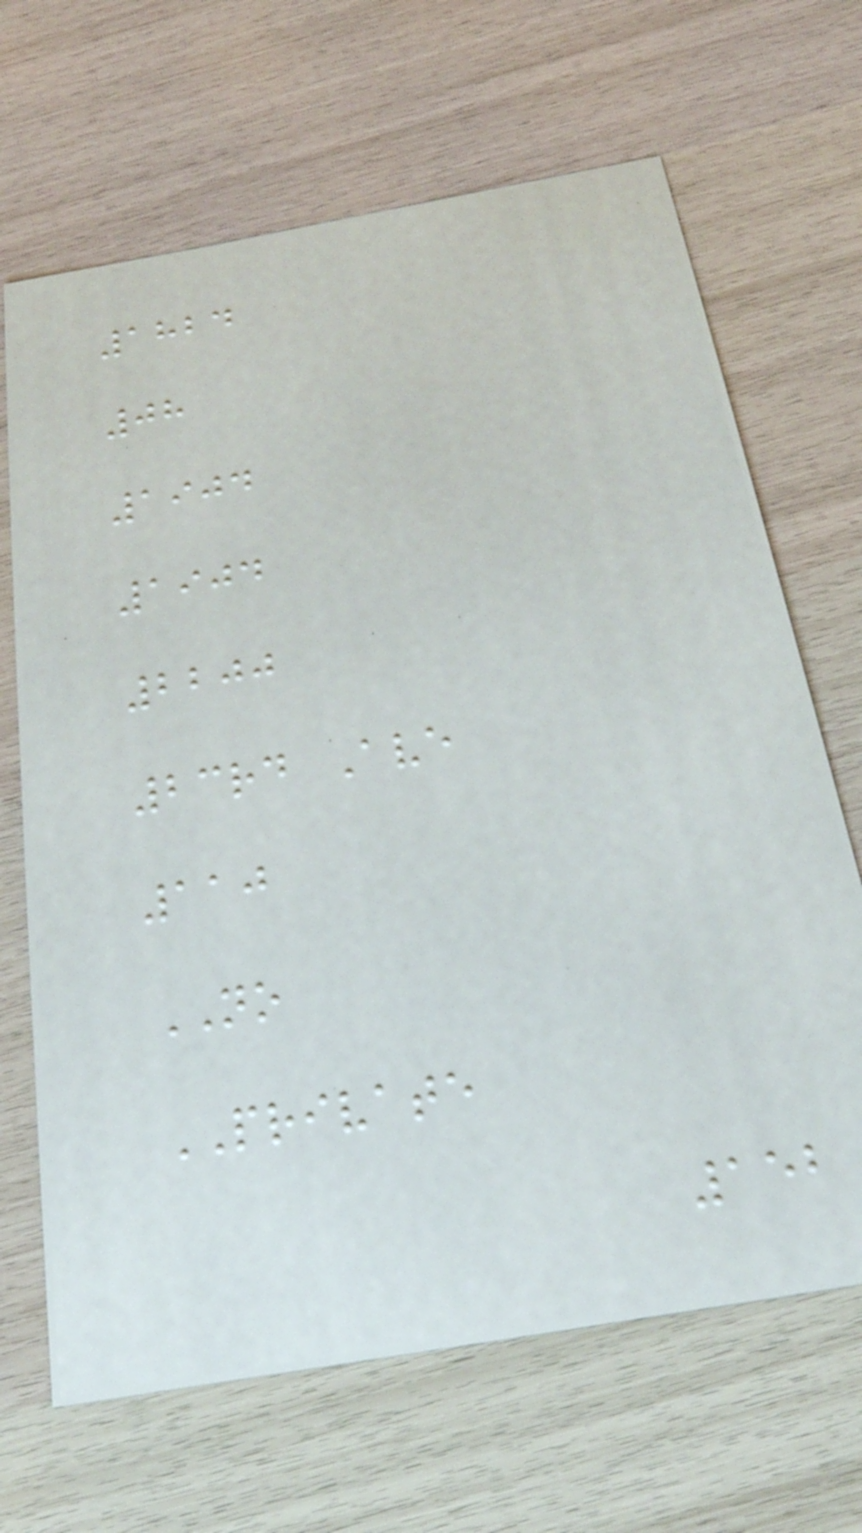1824
08
1904
1904
2200
23rd Ave
110
NO
PRIVATE
152
